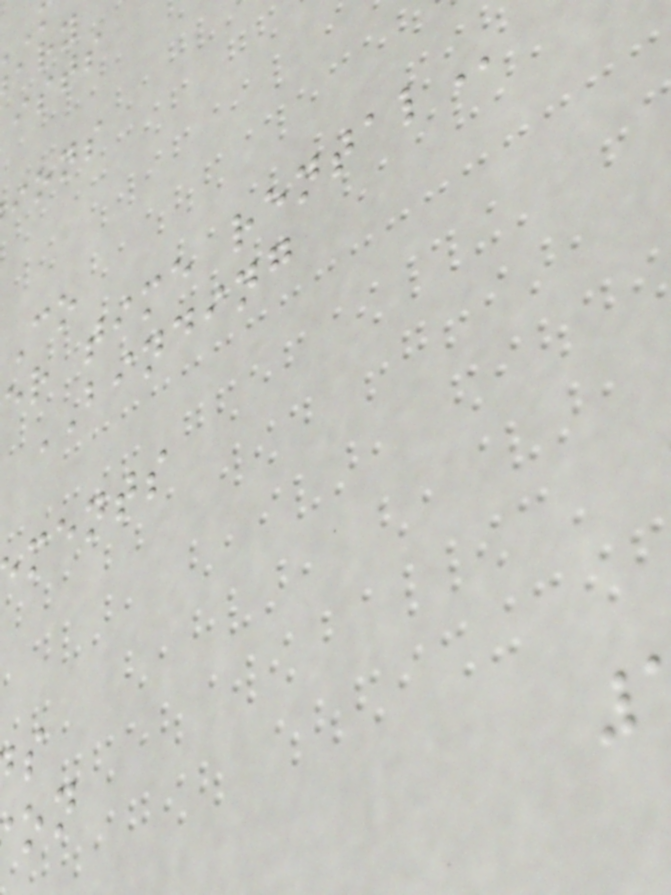ists
ions
er time
BINDING
ments
